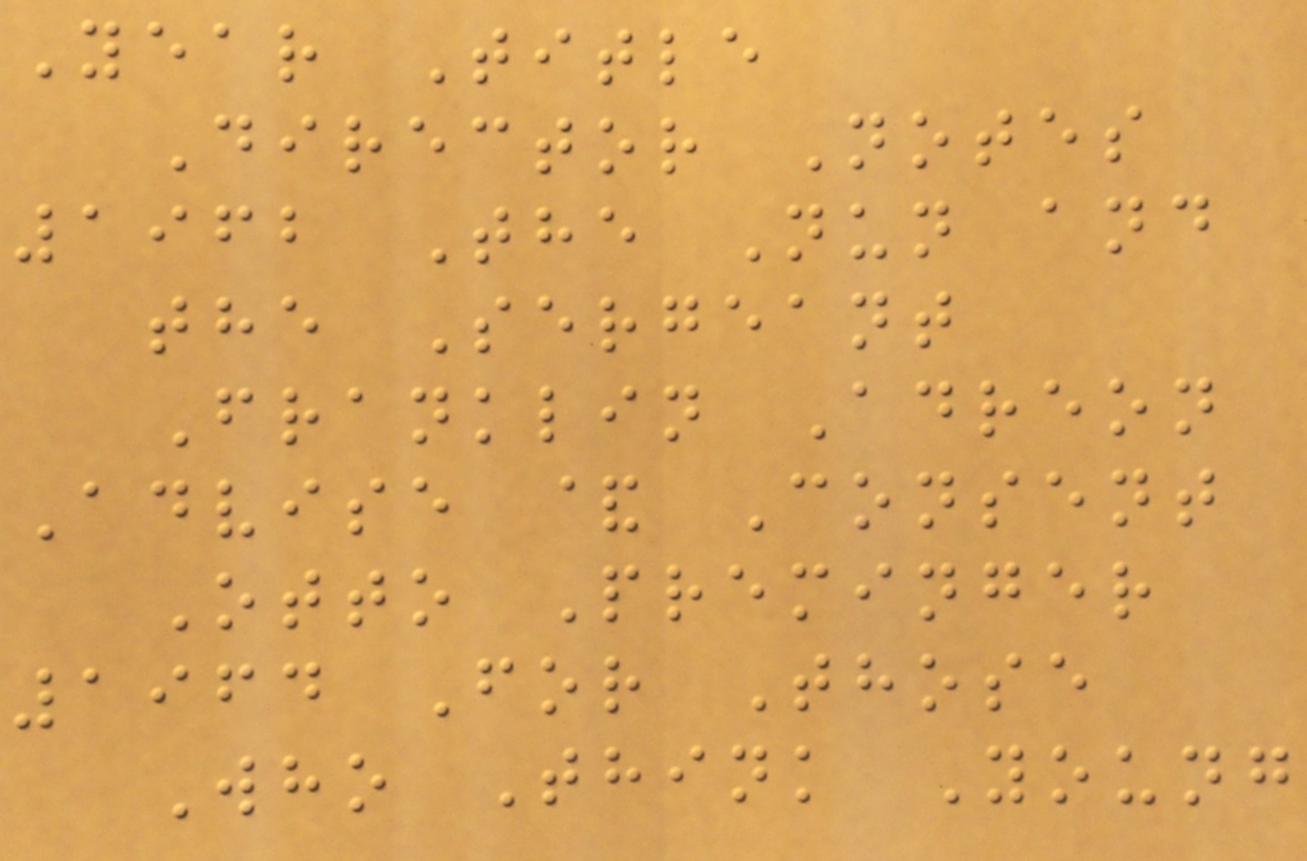Year Title
Director Notes
1962 The Nun and
the Sergeant
Franklin Adreon
Advise & Consent
Otto Preminger
1964 For Those
Who Think Young
